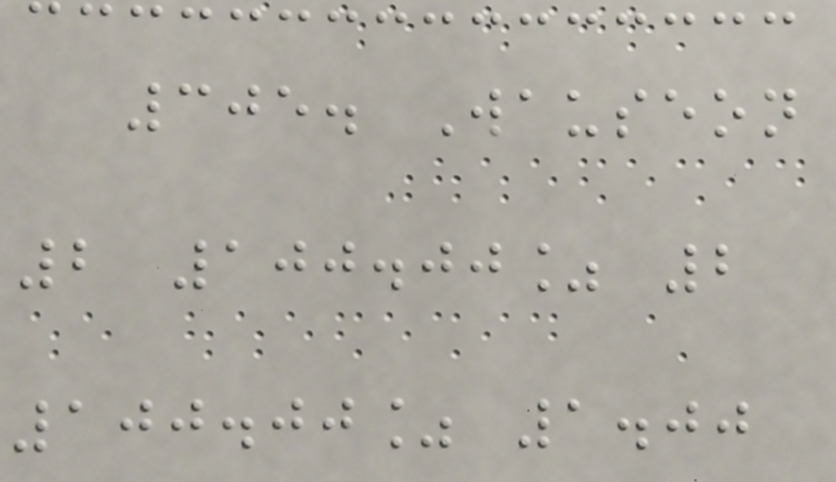305. Wauseon
2 100.00% 2
100.00% 1.00
